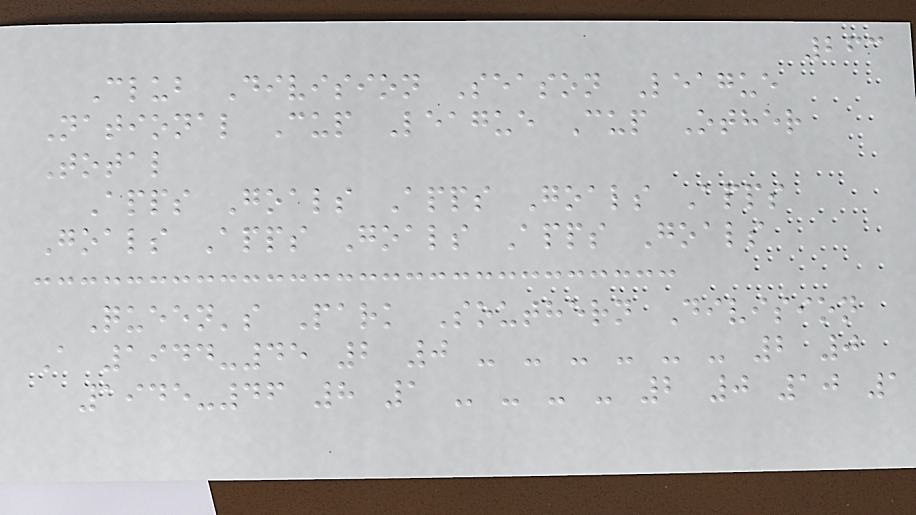263
Club Division Season League
National Cup League Cup Other
Total
Apps Goals Apps Goals Apps
Goals Apps Goals Apps Goals
Queen's Park Southern Division
A 1944-45 2 0 - - - - - - 2 0
1945-46 8 1 - - - - 2 0 10 1
